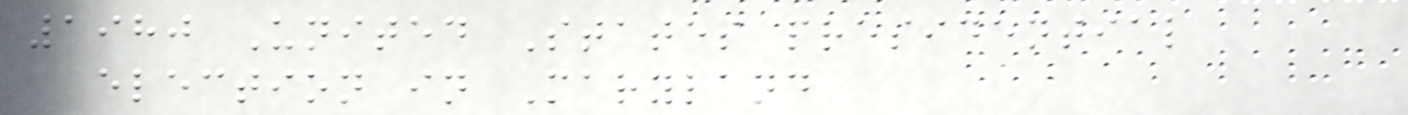1980 United States presidential
election in Maryland
